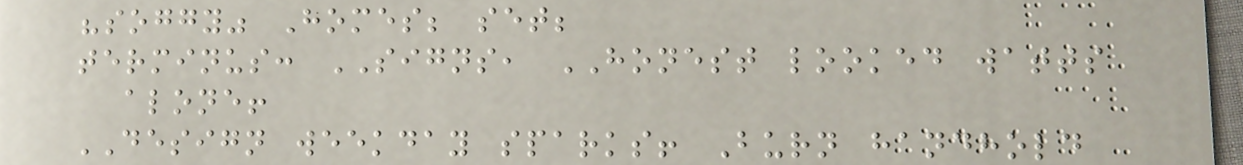"soggy" Homes; set;
terminus: SIGNS, HONEST looked watts
alone!
DESIGN weekday sparks! Burn handhold
